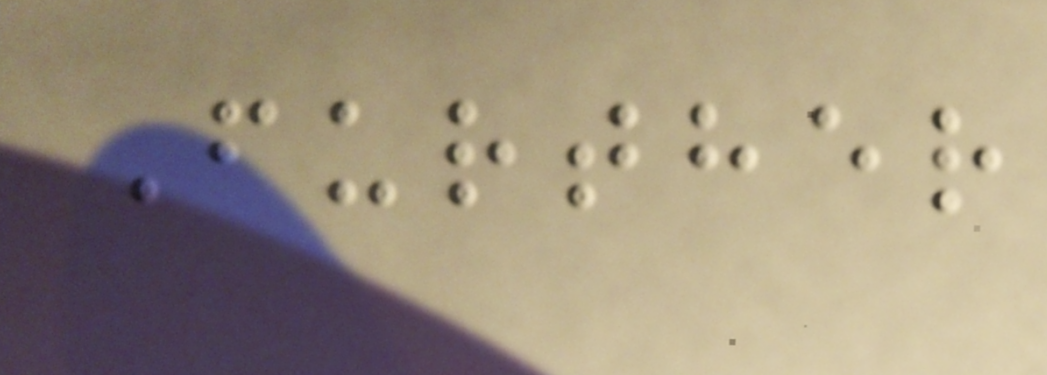Further
